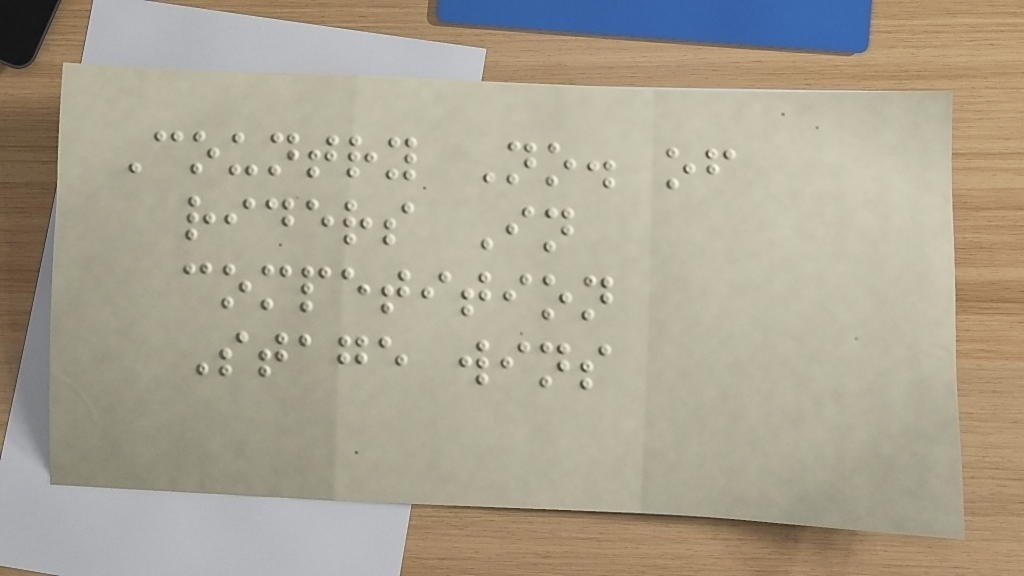Country No. of
riders In
competition
Stage wins
